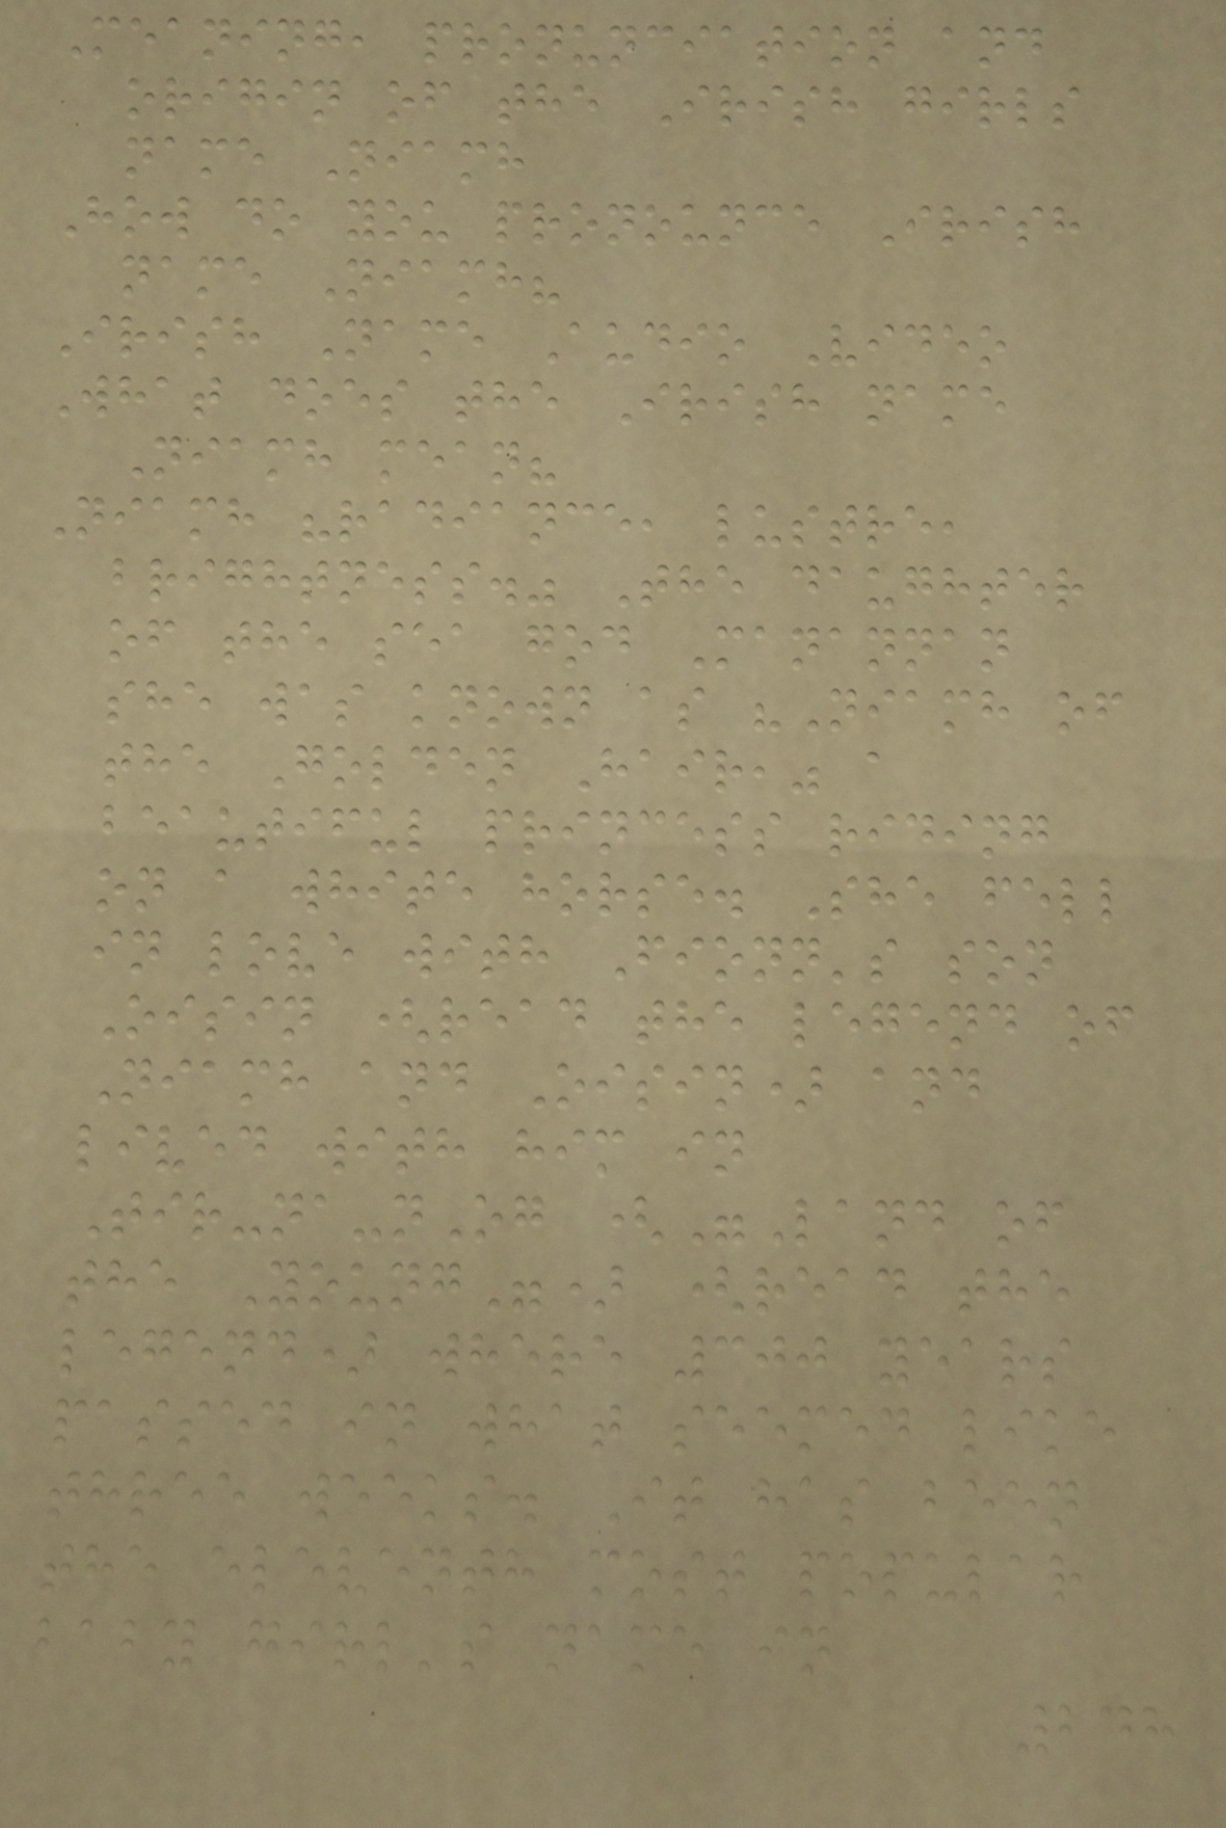Meaning, pronunciation and
origin of the Irish girls
name Niamh
How do you pronounce Irish
name Niamh?
Irish Name Audio Video
What does the Irish name
Niamh mean?
Niamh "radiance, lustre,
brightness." The daughter
of the sea god Manannan
she was known as "Niamh of
the Golden Hair," a
beautiful princess riding
on a white horse. She fell
in love with Fionn's son
Oisin (read the legend of
Niamh and Oisin) and
lived with him in
Tir-na-nOg ("Land of
the Young") (read the
legend) where 300 years
passed in what seemed like
three weeks. It has been
the eleventh most popular
baby girl's name in
248
